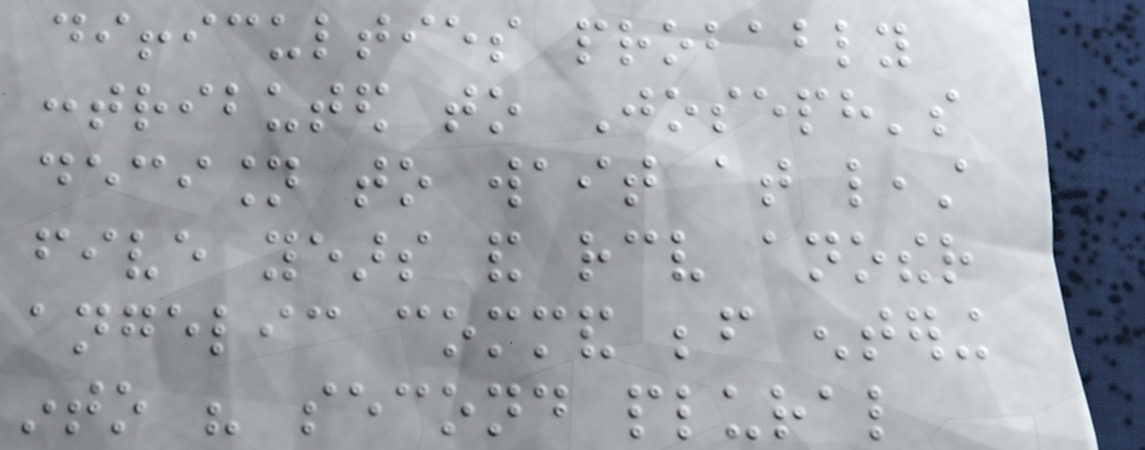difficulties probably
contributed to Joseph's
decision to wait at least
five years and receive another
angelic command before entering
into his second plural
